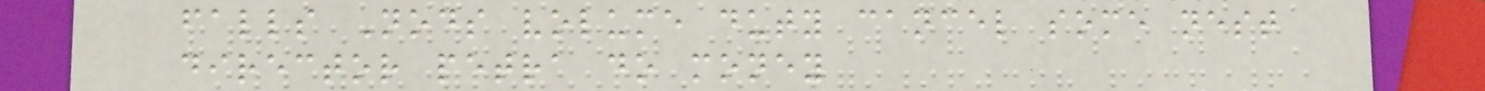falls Nods volume duty cancel some nest
director petra do money
